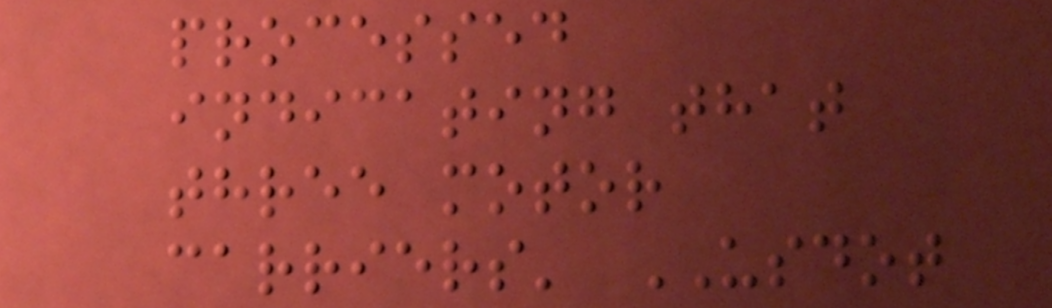processed
indicating that
three motor
carriers' USDOT
